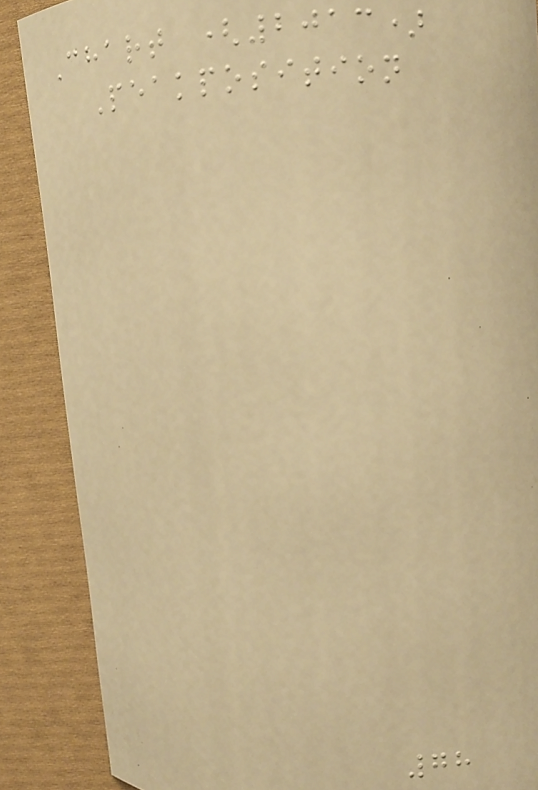Chart (2013)
Peakposition
78
